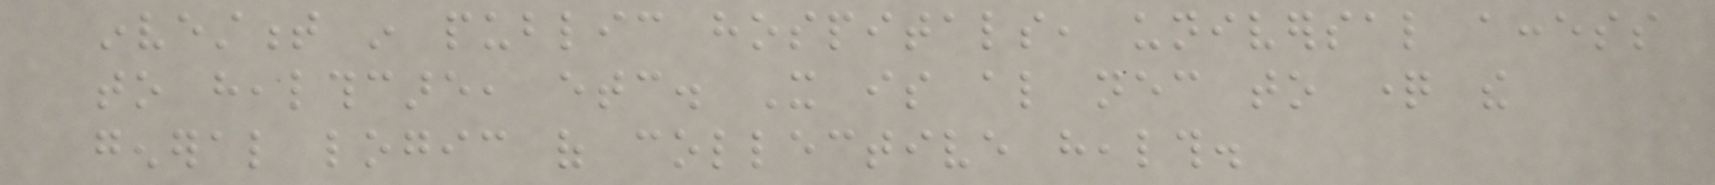investment in public hospitals, universal access
to healthcare, etc. It is also necessary to question the
general logic of collective health.
